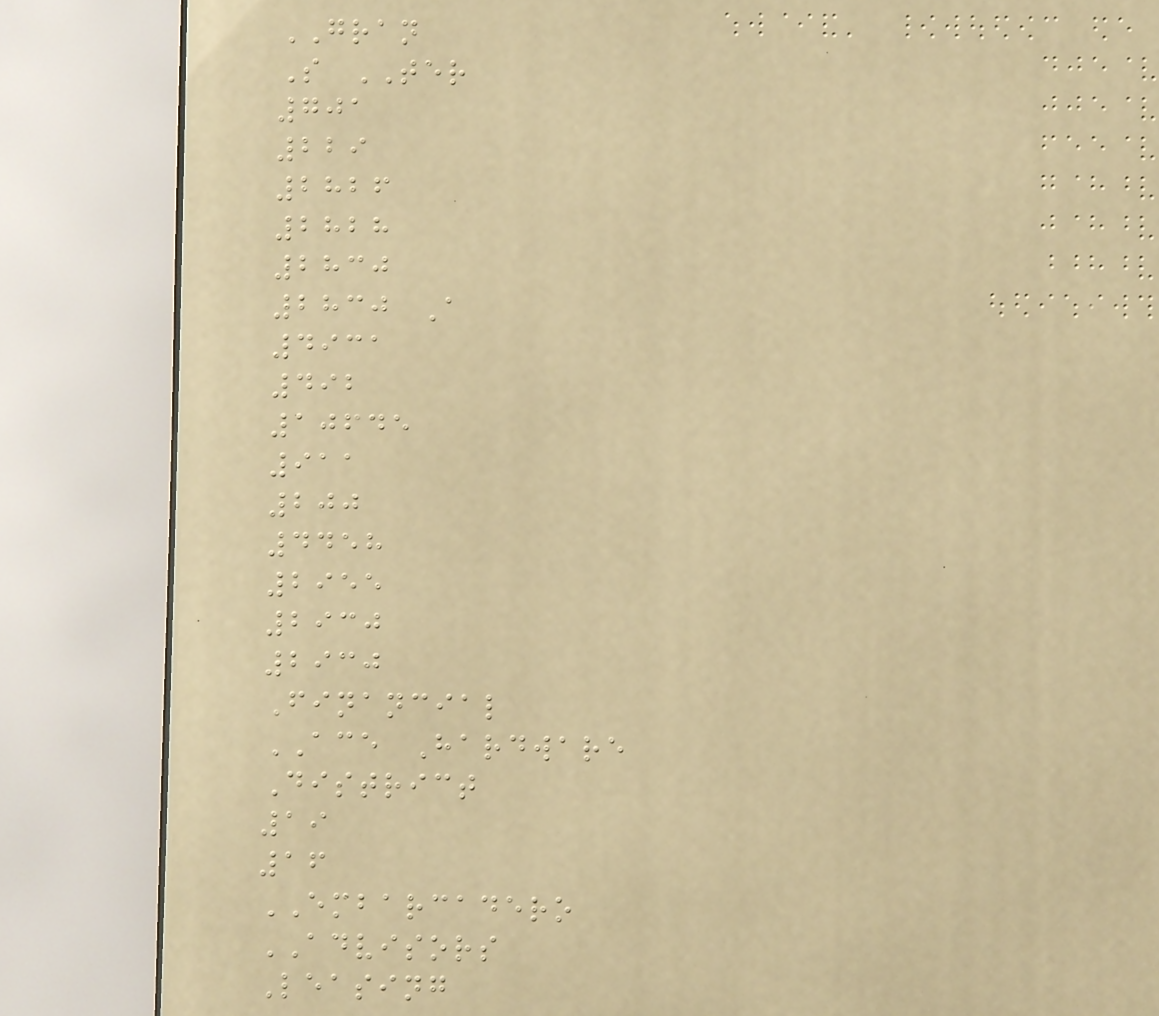GRAN
S TER
701
229
2826
2828
2830
2830 A
4931
492
10645
911
200
4458
2955
2930
2930
Financial
ACE Hardware
District
19
16
EMBARCADERO
ADVISORS
Leasing
